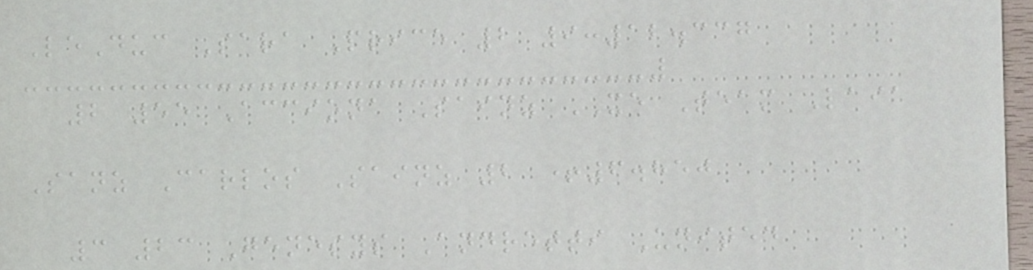LeDuc Sara Price 2 9:12.337
2 55 Acciona Sainz XE Team Laia
Sanz Carlos Sainz 2 +6.850
3 23 Genesys Andretti United
